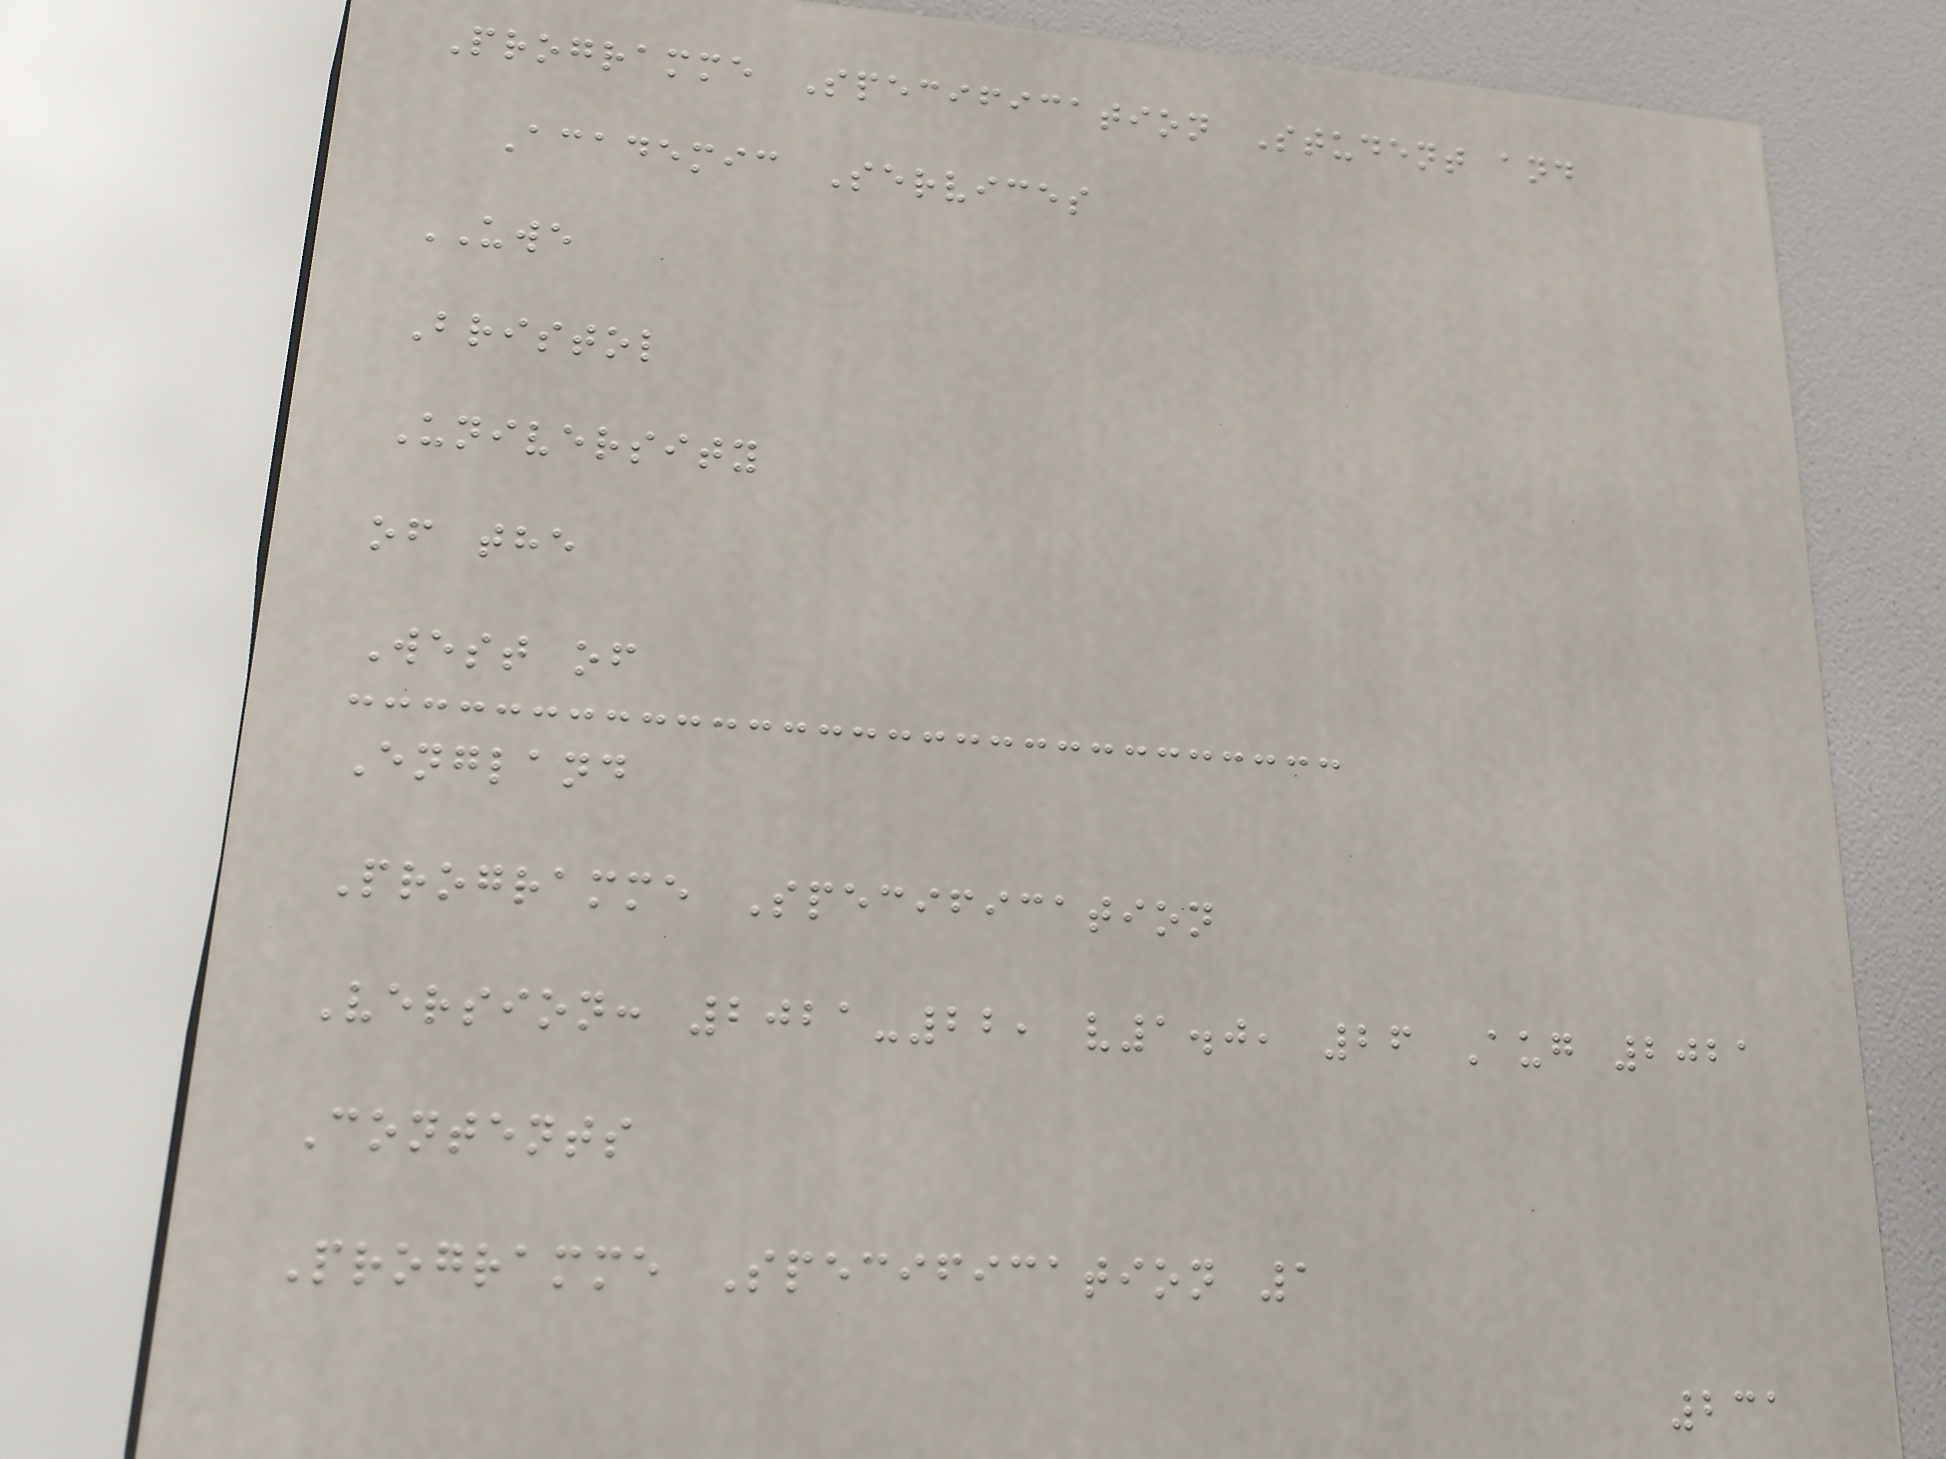Programme Specification Student and
Academic Services
UWE
Bristol
University
of the
West of
England
Programme Specification
Version: 2021-22, v1.0, 26 Aug 2021
Contents
Programme Specification 1
231
